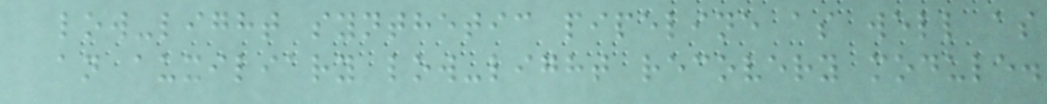low-light synthetic pipeline as well as
an auxiliary low-light recovery module.
